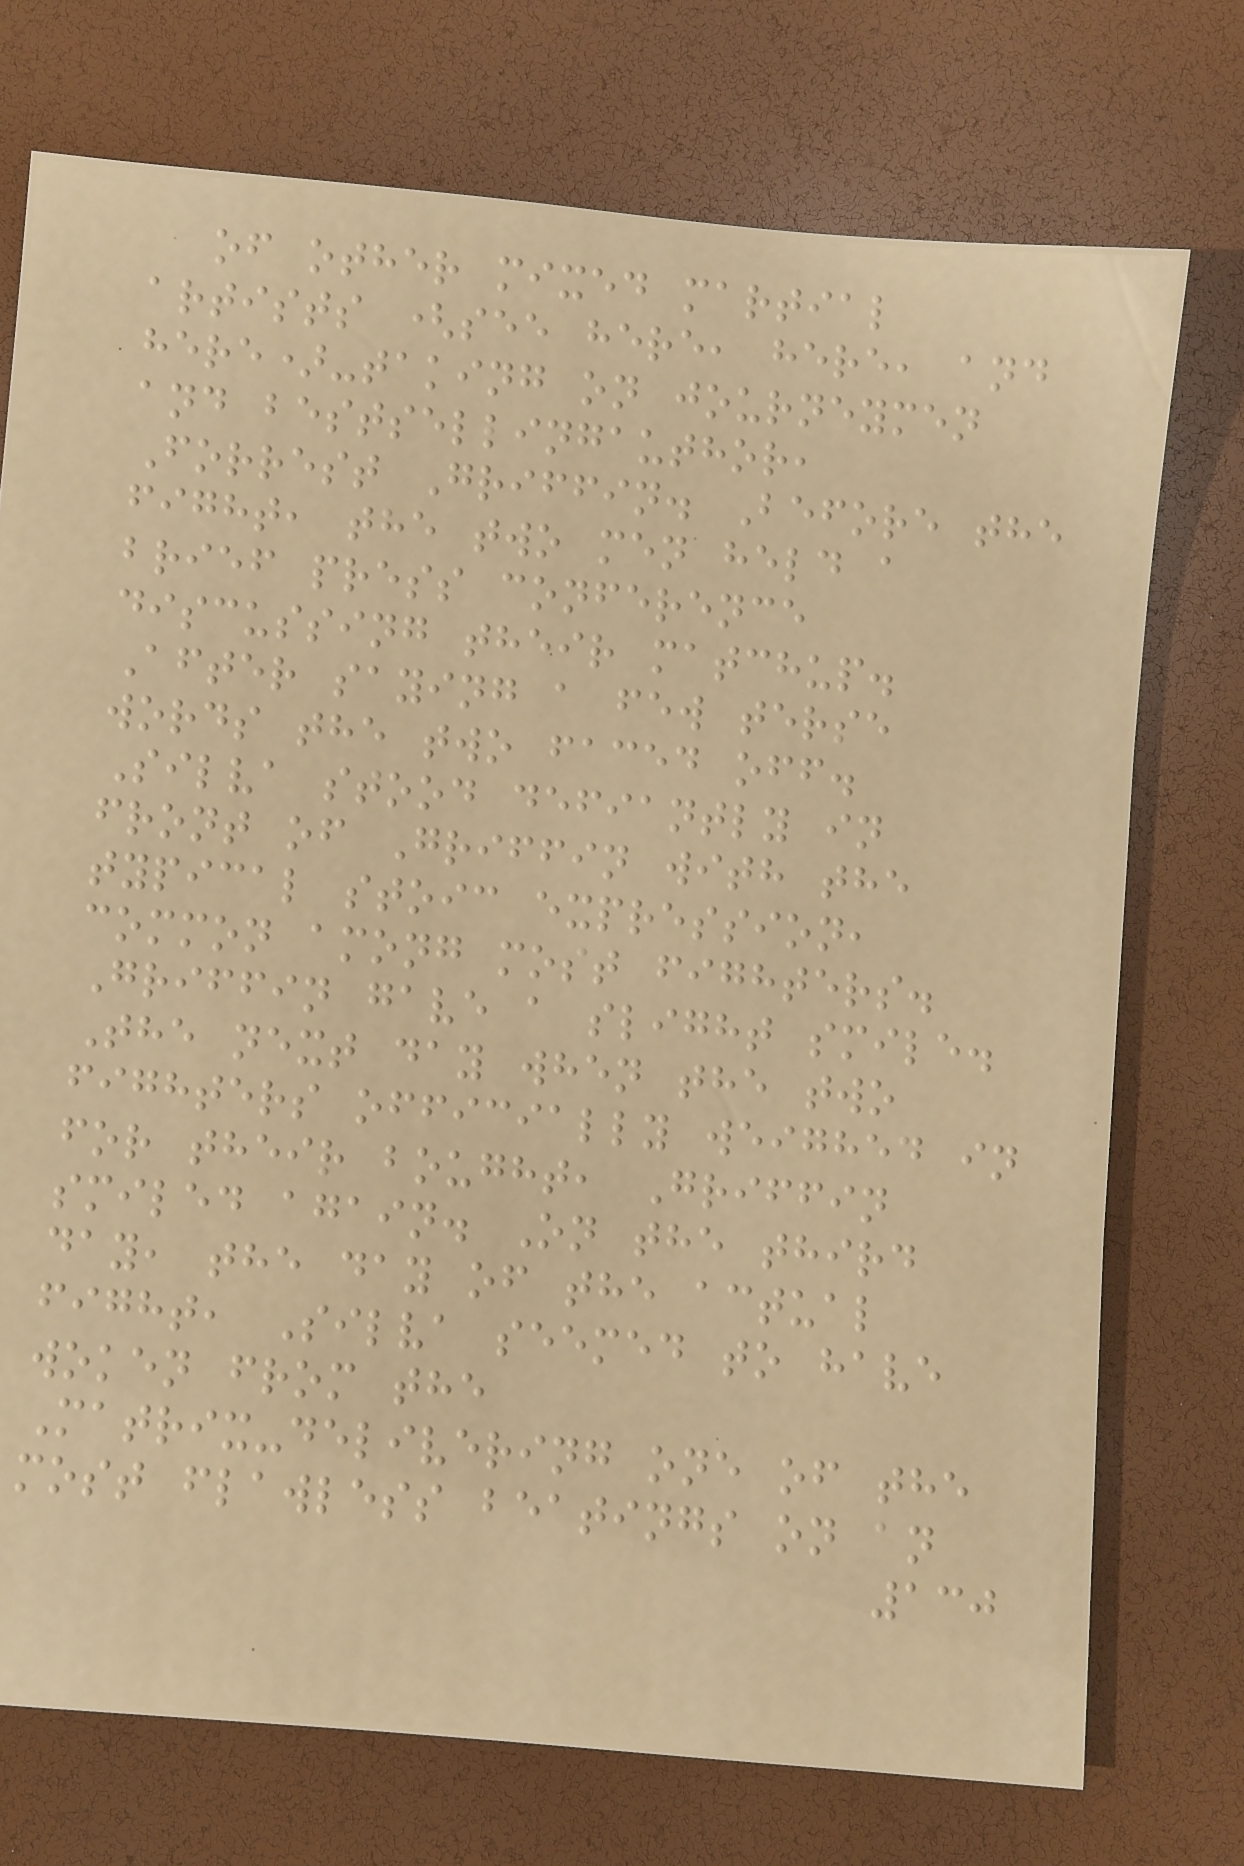of other mixed martial
artists (see here, here, and
here)-taking on journeymen
and bestsellingauthor,
Forrest Griffin. Before the
fight, the two men held a
brief press conference
discussing their matchup.
After saying a few terse
words the two faced off.
Silva stood defiantly in
front of Griffin with the
typical stoic expression,
common among most fighters.
Griffin gave a slight smile.
The next day when the two
fighters officially weighed in
for their bought, Griffin
smiled again. On the third
day, the day of the actual
fight, Silva seemed to have
woken from the
Matrix-delivering one of the
most flawless beatings on an
130
